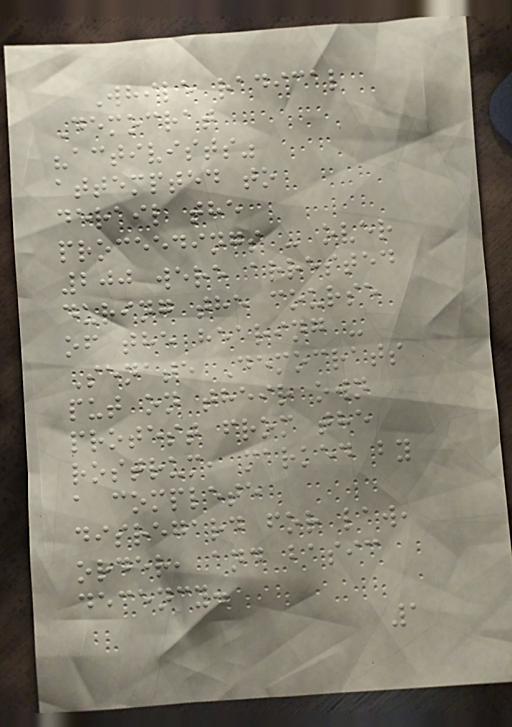While radical
Democrat
"activists"
attempted to
derail the
proceedings - over
200 were arrested
during the course
of the hearing -
Senate Democrats
put on their own
protest from the
rostrum, marked by
a complete
disregard for law,
order, and basic
decency.
1
